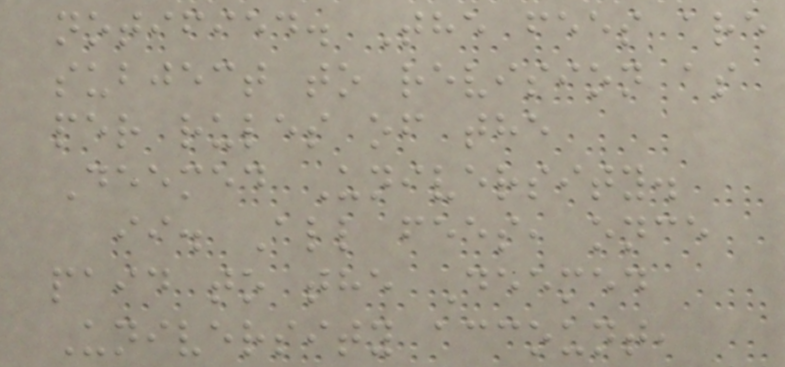notified. The fees are
subject to revision as
per rules of the
Deemed University.
ii. All fees, once
paid to the Deemed
University account,
